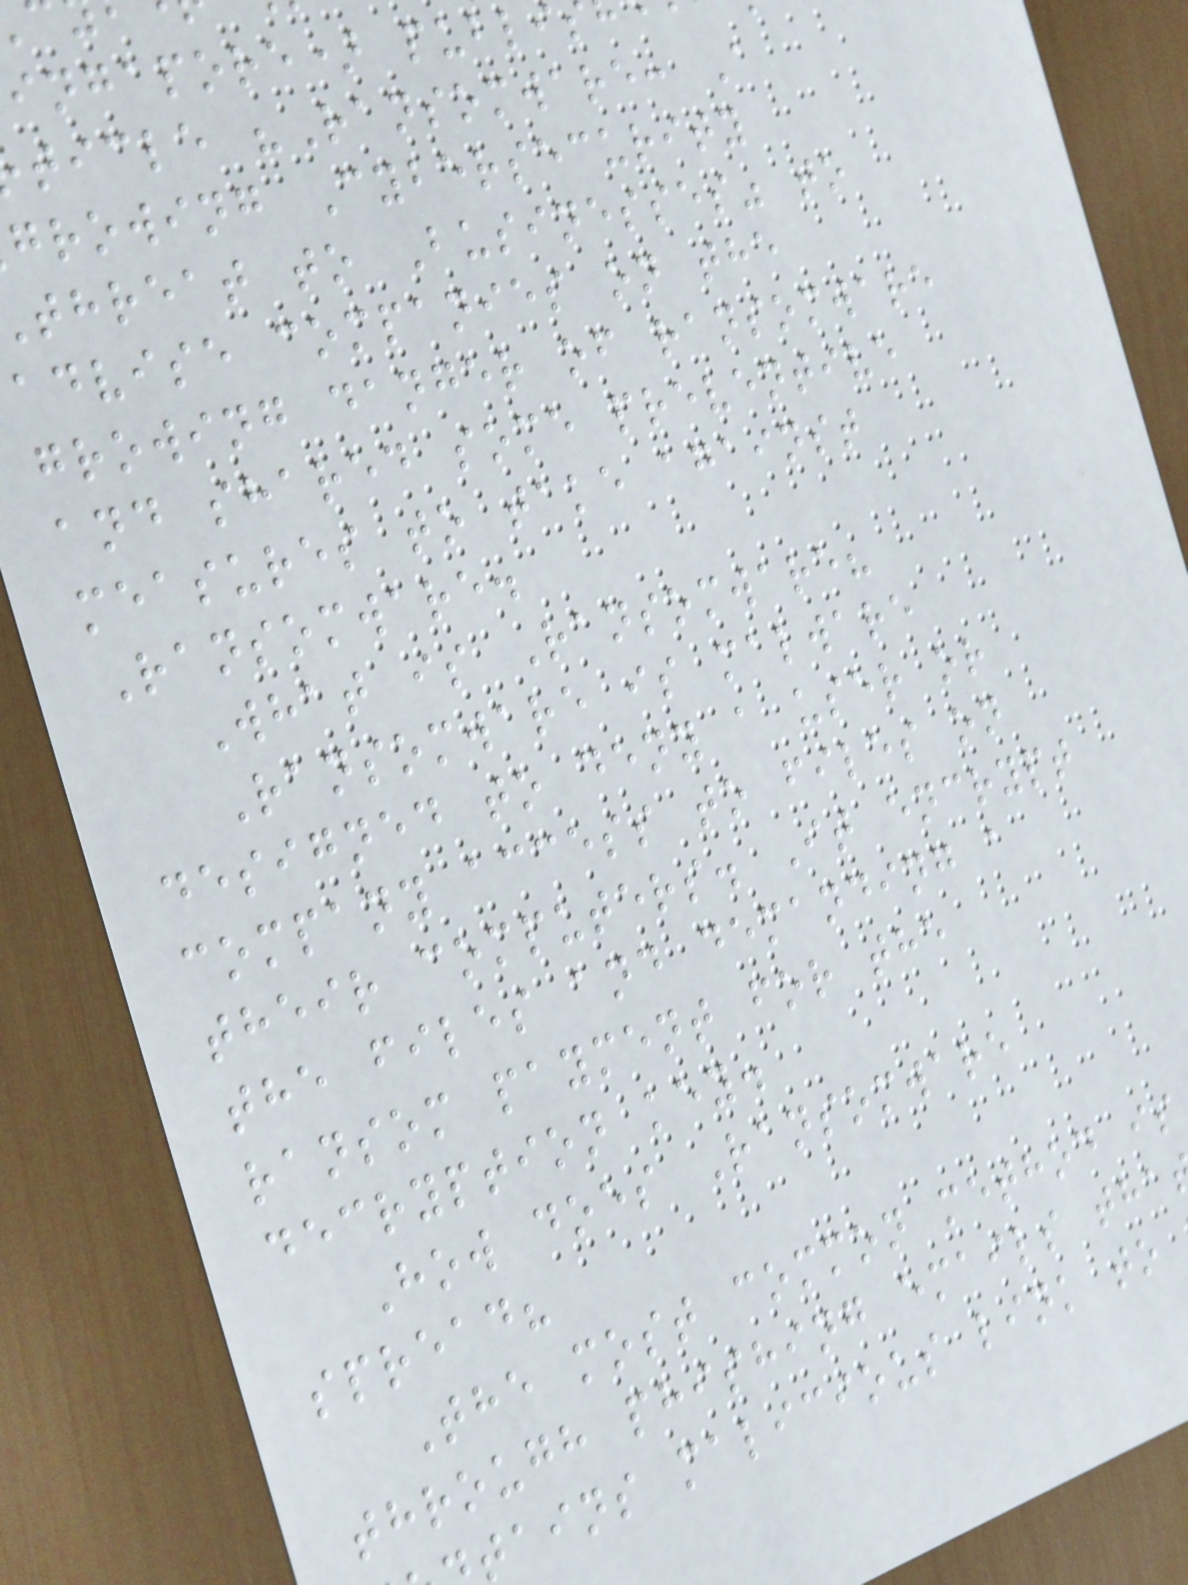ingapore) publi
ticle "Ransomware: A
growing Cybersecurity
threat to Businesses" to
advise companies on the
growing danger of ransomware
and shared some preventive
measures to take against
Ransomware.
What is Ransomware?
Ransomware is malware
designed to deny a user or
company access to files on
their computers. It encrypt
the files and demanding a
ransom payment for the
decryption key.
How does Ransomware
spread?
The most common method is
through phishing emails tha
tains malicious link to
